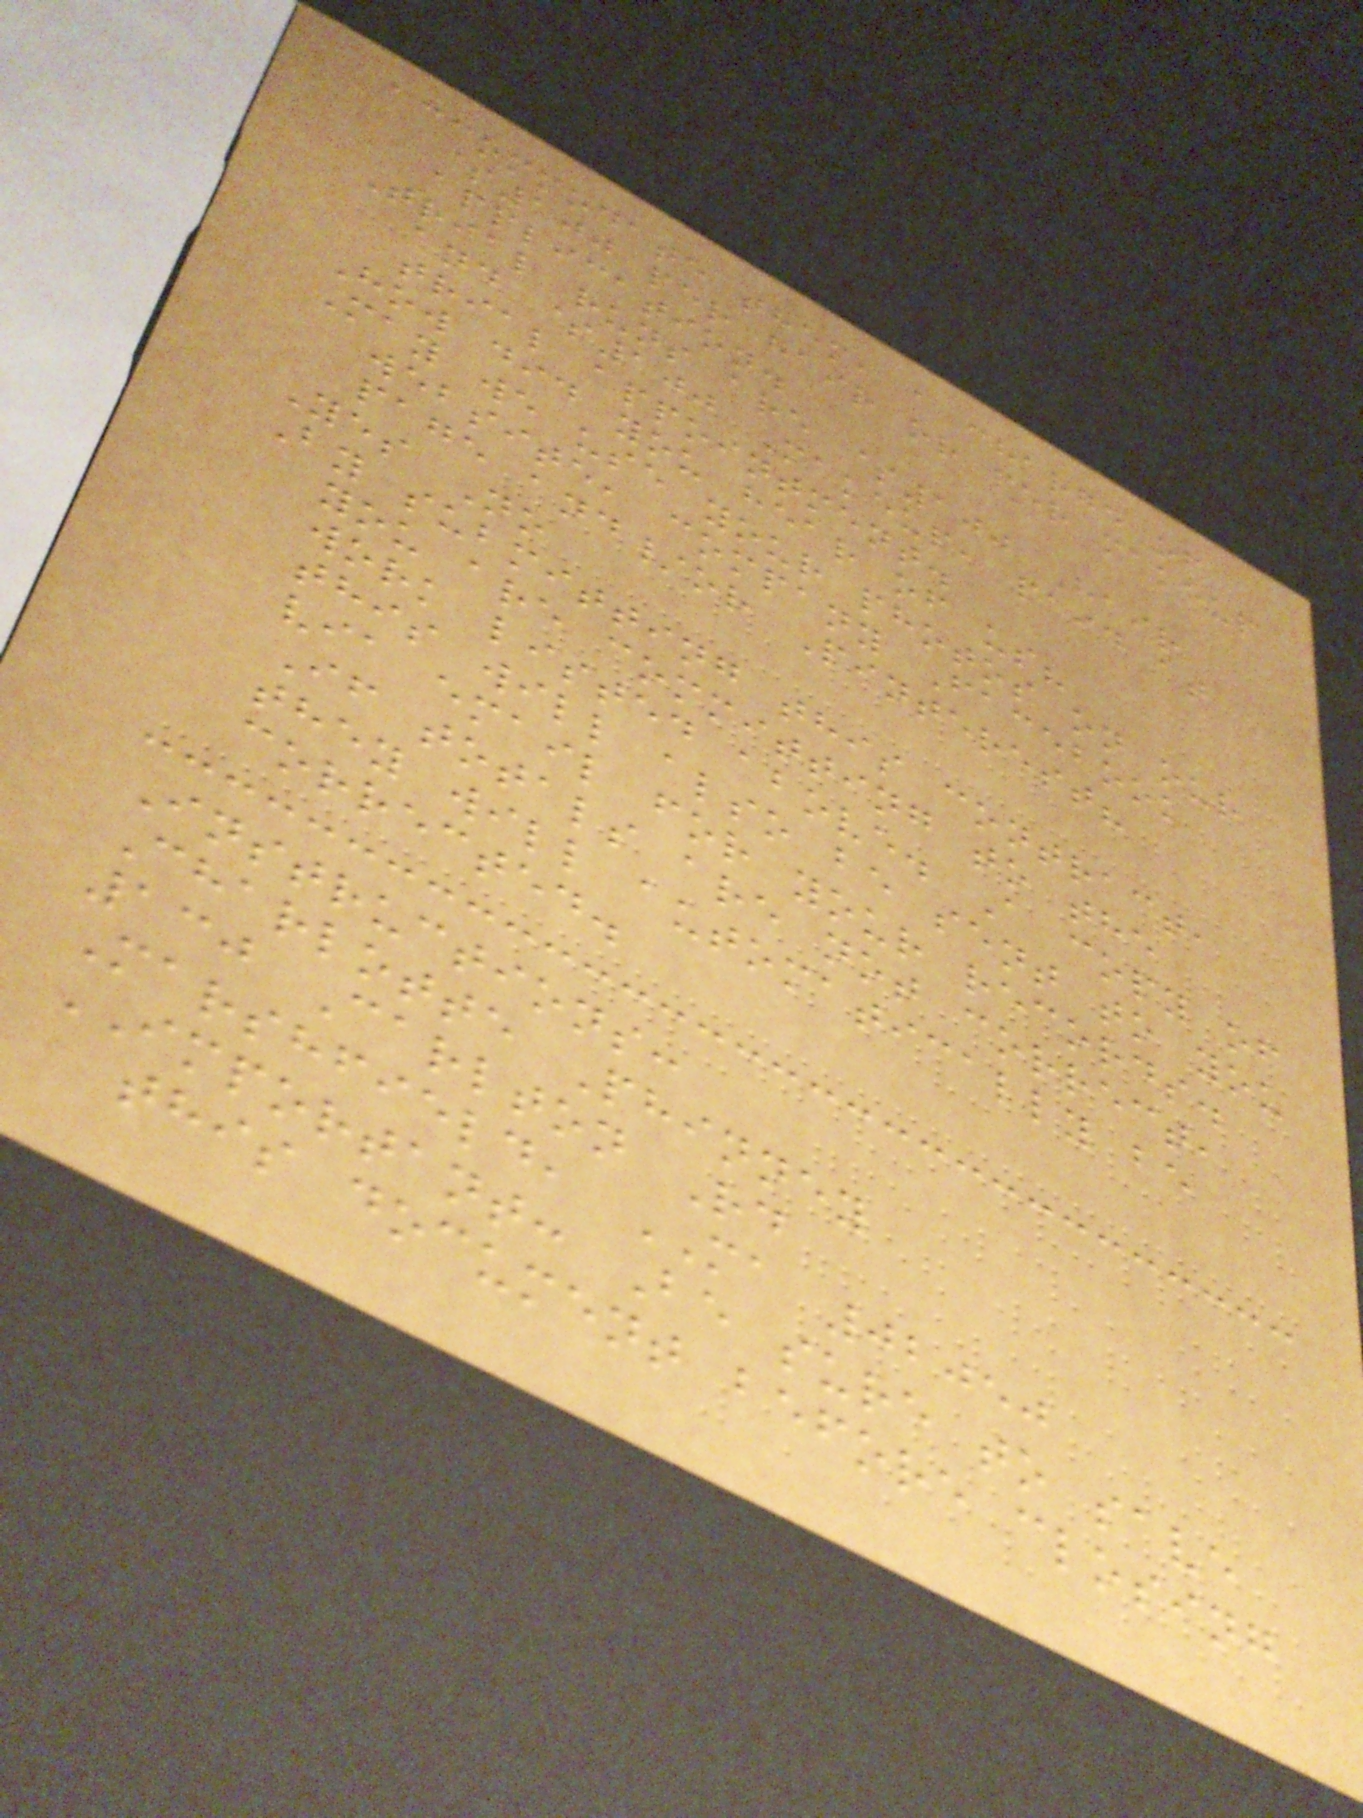accommodate them, a charge of
$100 per hair or per makeup
application.
Trial runs are $100 Hair
and $100 Makeup, paid at
trial appointment.
How did you hear of us?
May we use your photos on our
website, company Facebook
page and/or Pinterest?
Yes No
By submitting this contract,
you are committing to the
work listed above. A copy of
this will also be sent to you
via email for your records.
If totals are not correct,
they will automatically be
corrected.
Instructions:
Charlotte Phinney
130 Carlton Rd
Marshfield, MA 02050
IMPORTANT: Be sure to save
this document before closing
